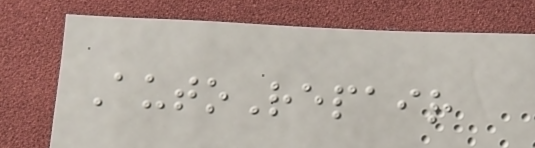AutoRepair
